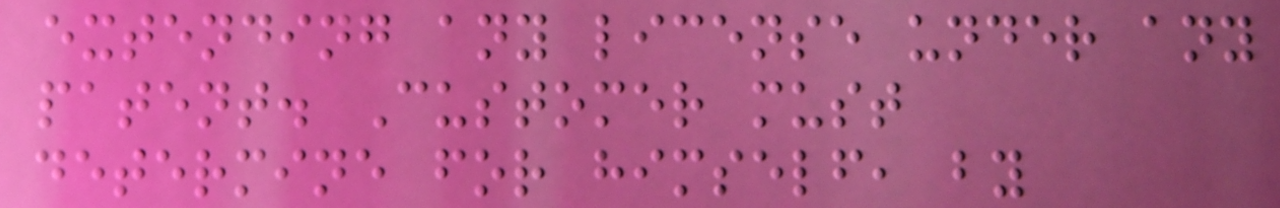extending any license under any
patent. Customer must
determine for himself, by
